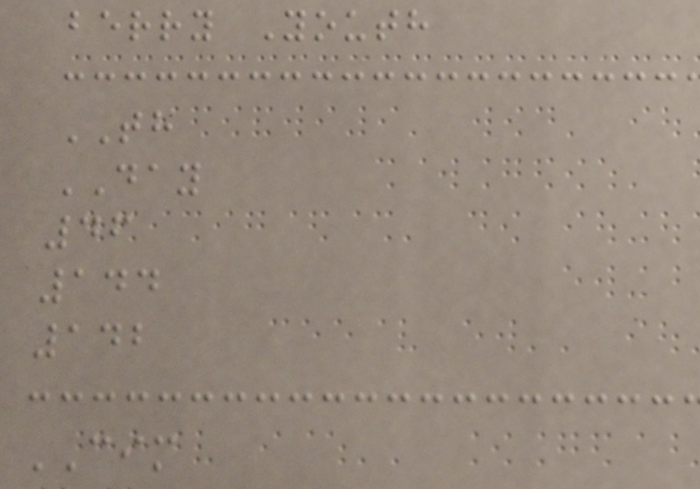berry Youth
TH
DAY
46
144
142
CIM
